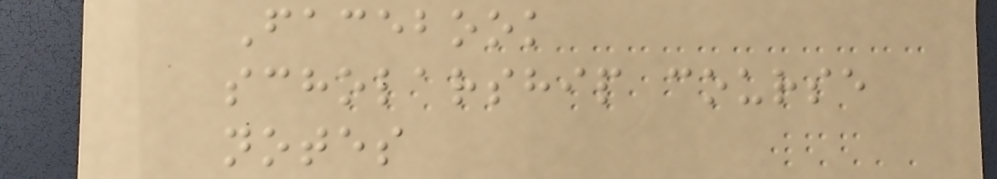Facebook
scholarship course
notes
